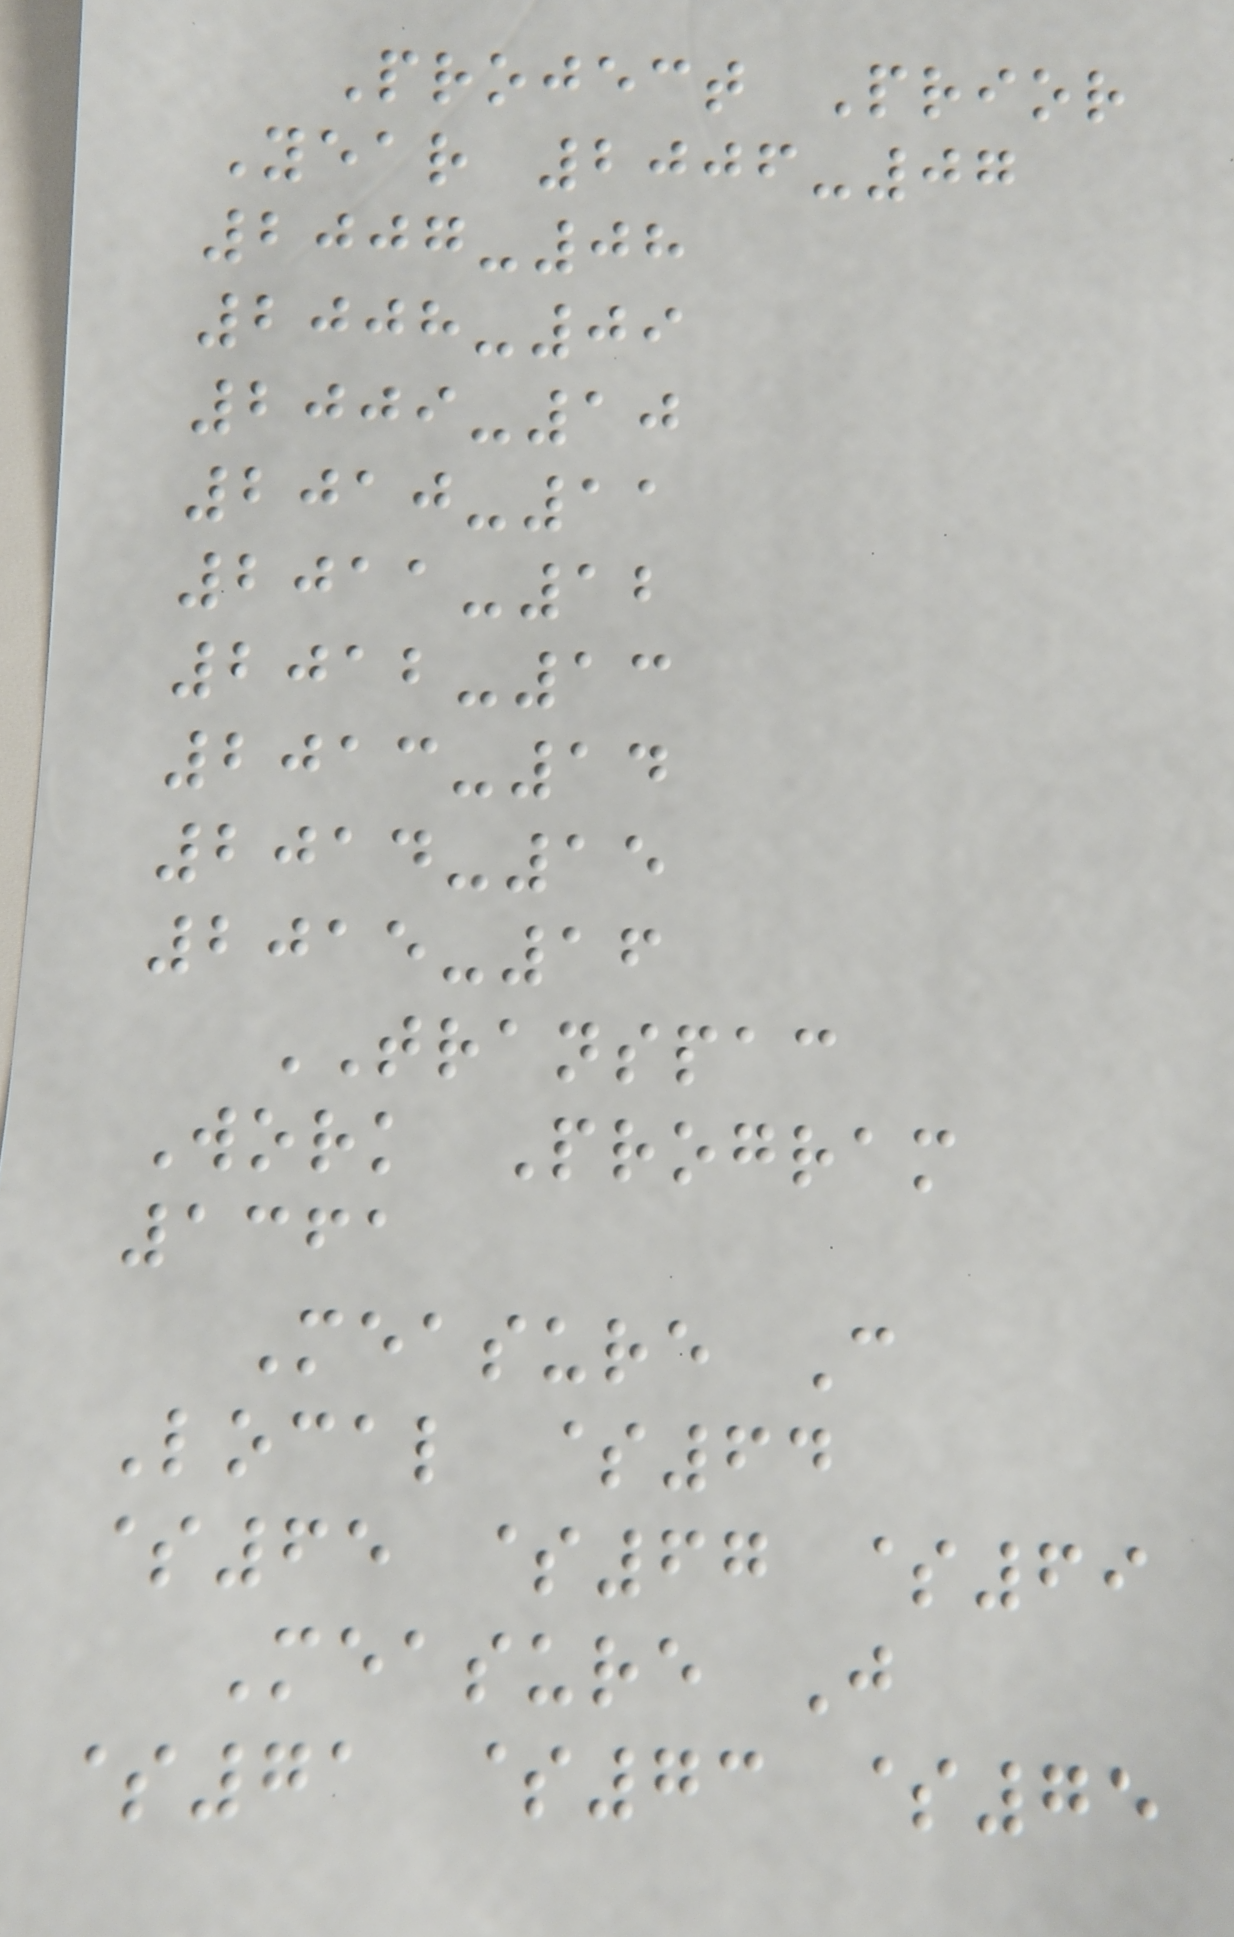Project Prior
Year 2006-07
2007-08
2008-09
2009-10
2010-11
2011-12
2012-13
2013-14
2014-15
2015-16
TRANSPAC
Work Program
1361
Measure C
Local $64
$65 $67 $69
Measure J
$71 $73 $75
